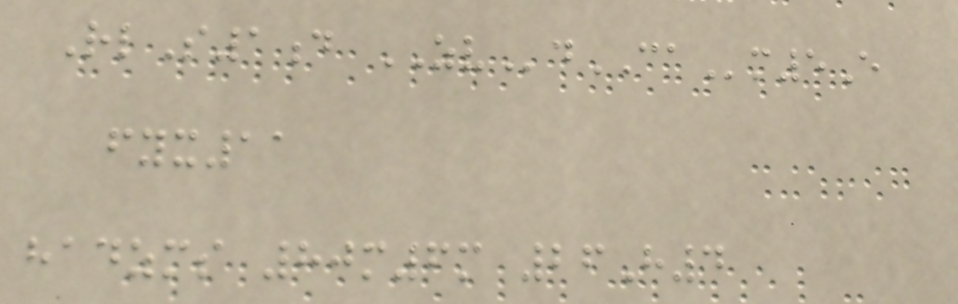RlS1d ZVdCAm5E
fyx11
hadzms 80m6m 26H4
